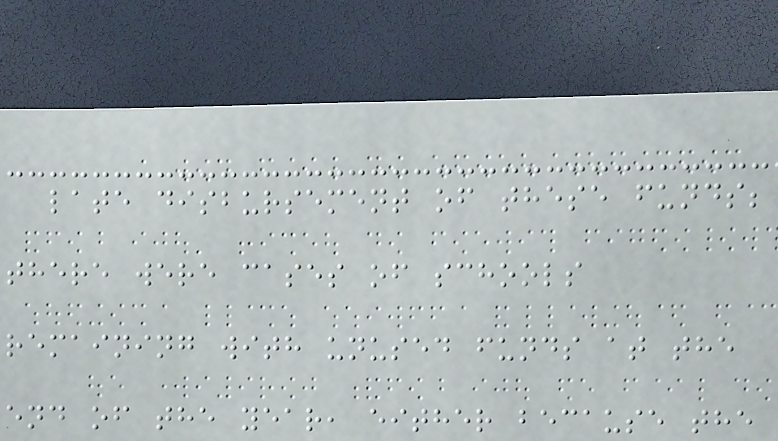late disbursement of these funds;
there were cases of schools
remaining with unused funds at the
end of the year, either because the
